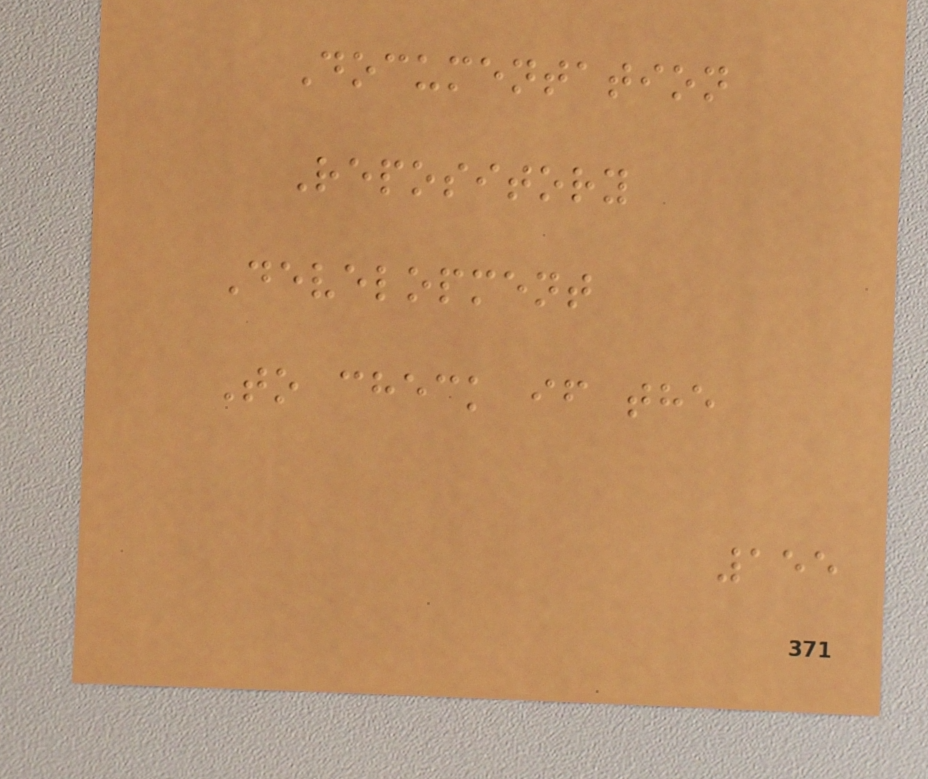Documentation
Repository
Development
To check if the
155
